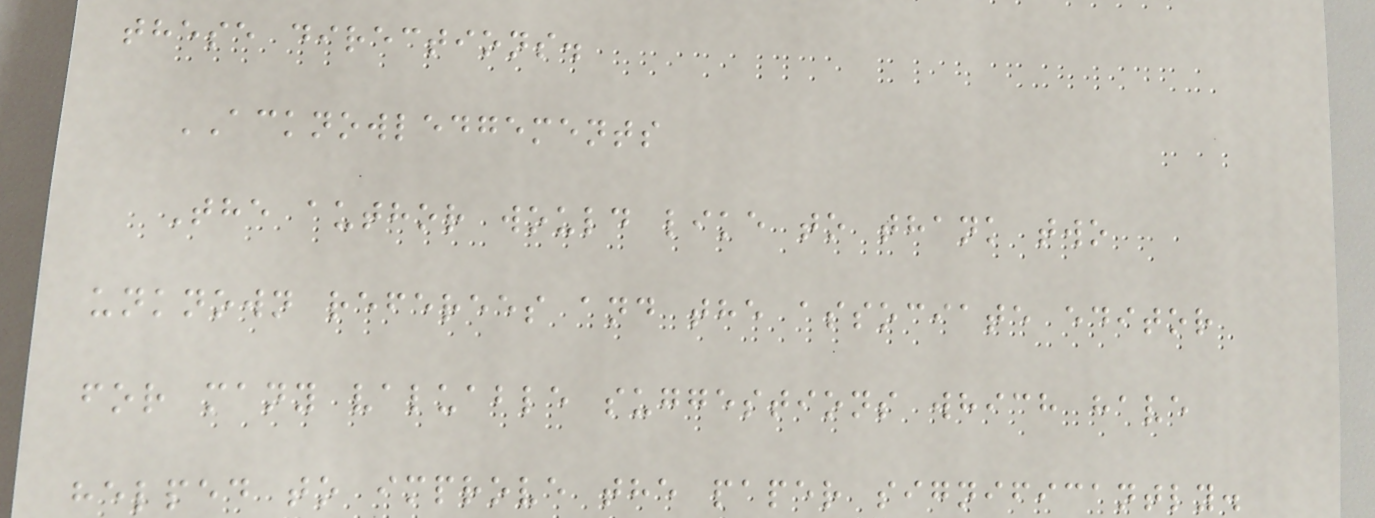these directions.
ACKNOWLEDGEMENTS
The author would like to thank two
unknown referees and the associate editor
for many valuable suggestions which have
helped to improve the paper significantly.
